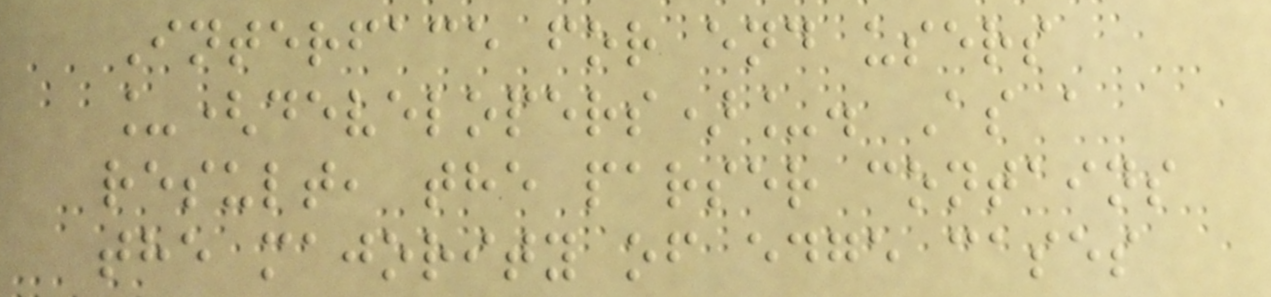Interface for end users
_(developers)_. As a
result, the parser contains
the majority of edge cases
